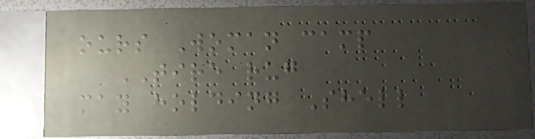ours Woman camp
TIRE rug
may holding Shell
